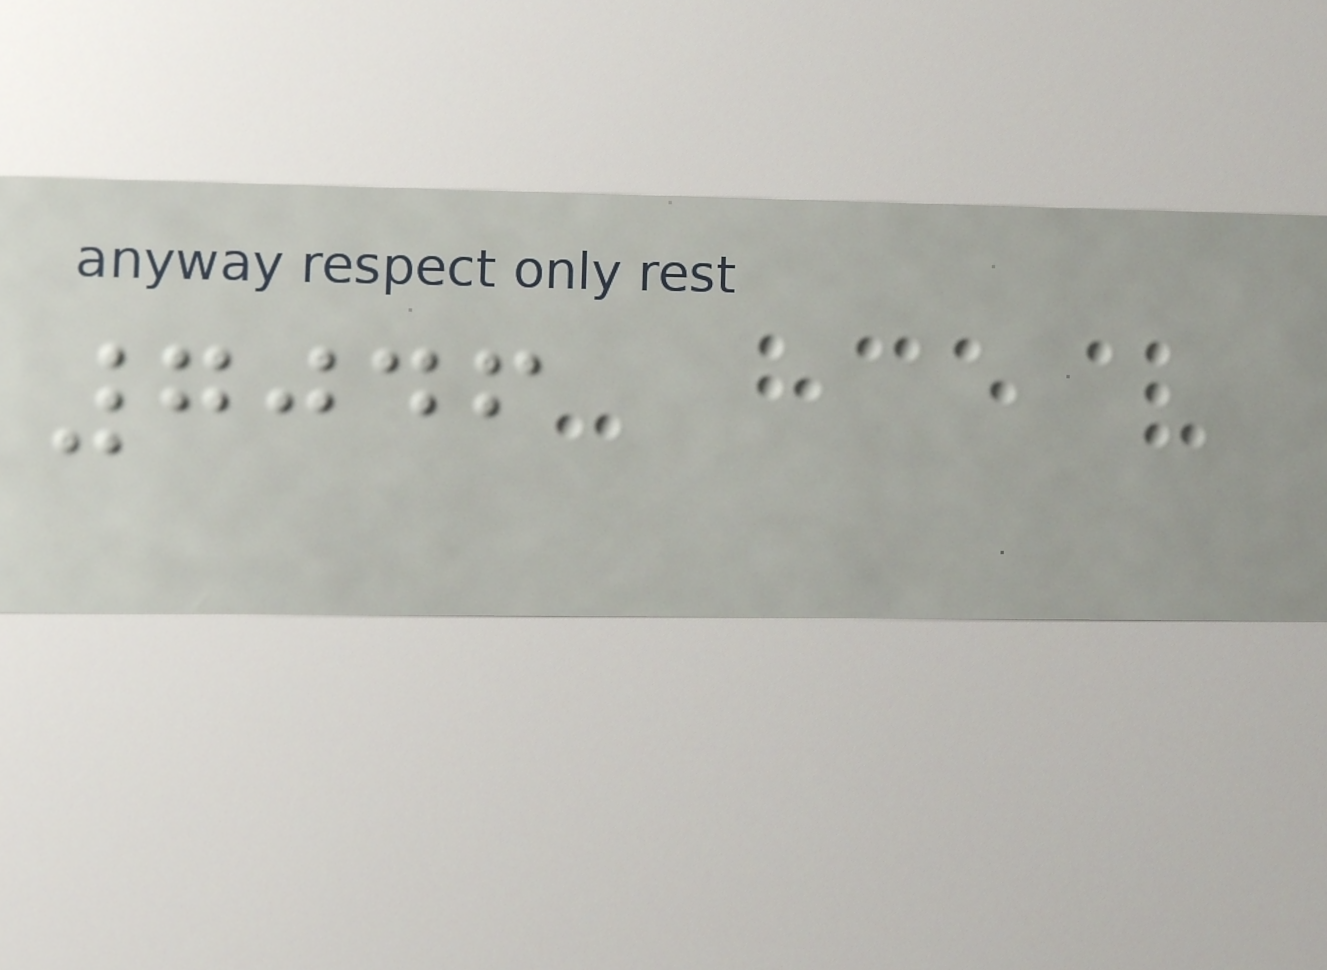7046
